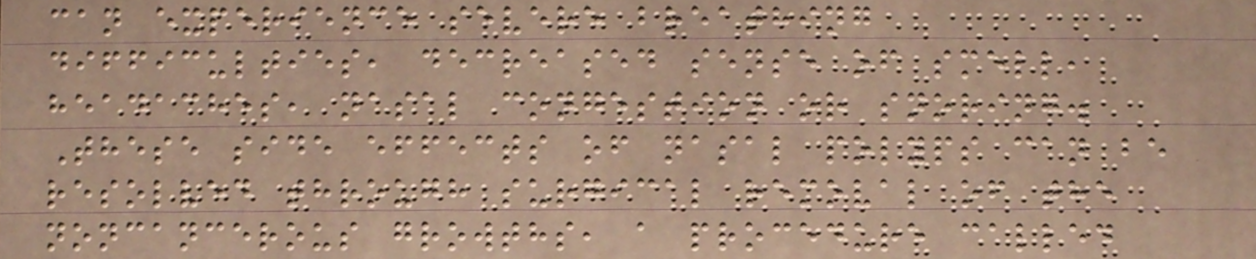can experience severe breathing
difficulties, decreased sense of smell,
headaches, nasal congestion or snoring.
These side effects of nasal polyps can be
resolved through surgical removal of the
noncancerous growths, a procedure called
